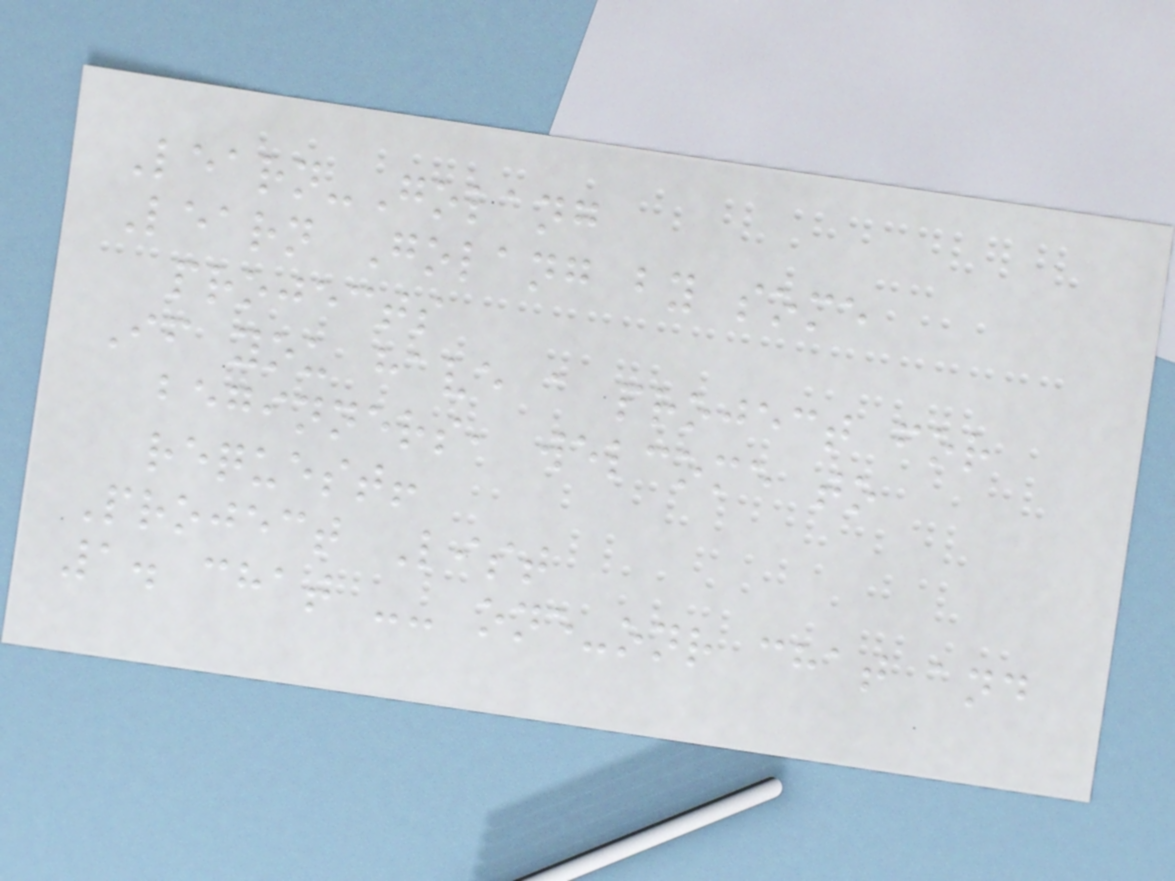Learn-Golang
Learn Golang by some
projects
If you have a project for
beginners, welcome to
request!
Project List
1. chat -- one-onr chat and
